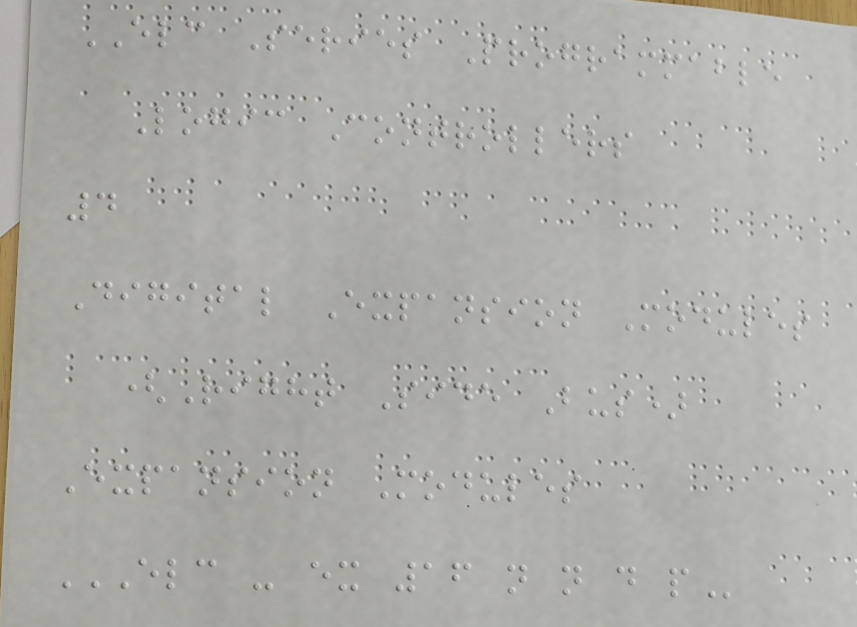ELC Series Programmable
Logic Controllers
4
Digital Expansion Modules
(Right Side Bus)
Expansion Modules
ELC - EX 16 N N D P
